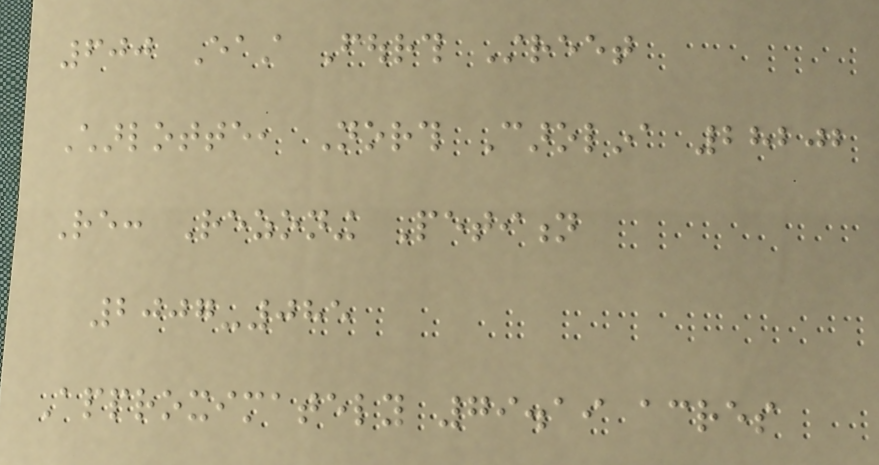600 East Fourth Street
Charlotte, North Carolina 28202
Re: Rezoning Petition
2007-085
Approximately 79.19 acres
